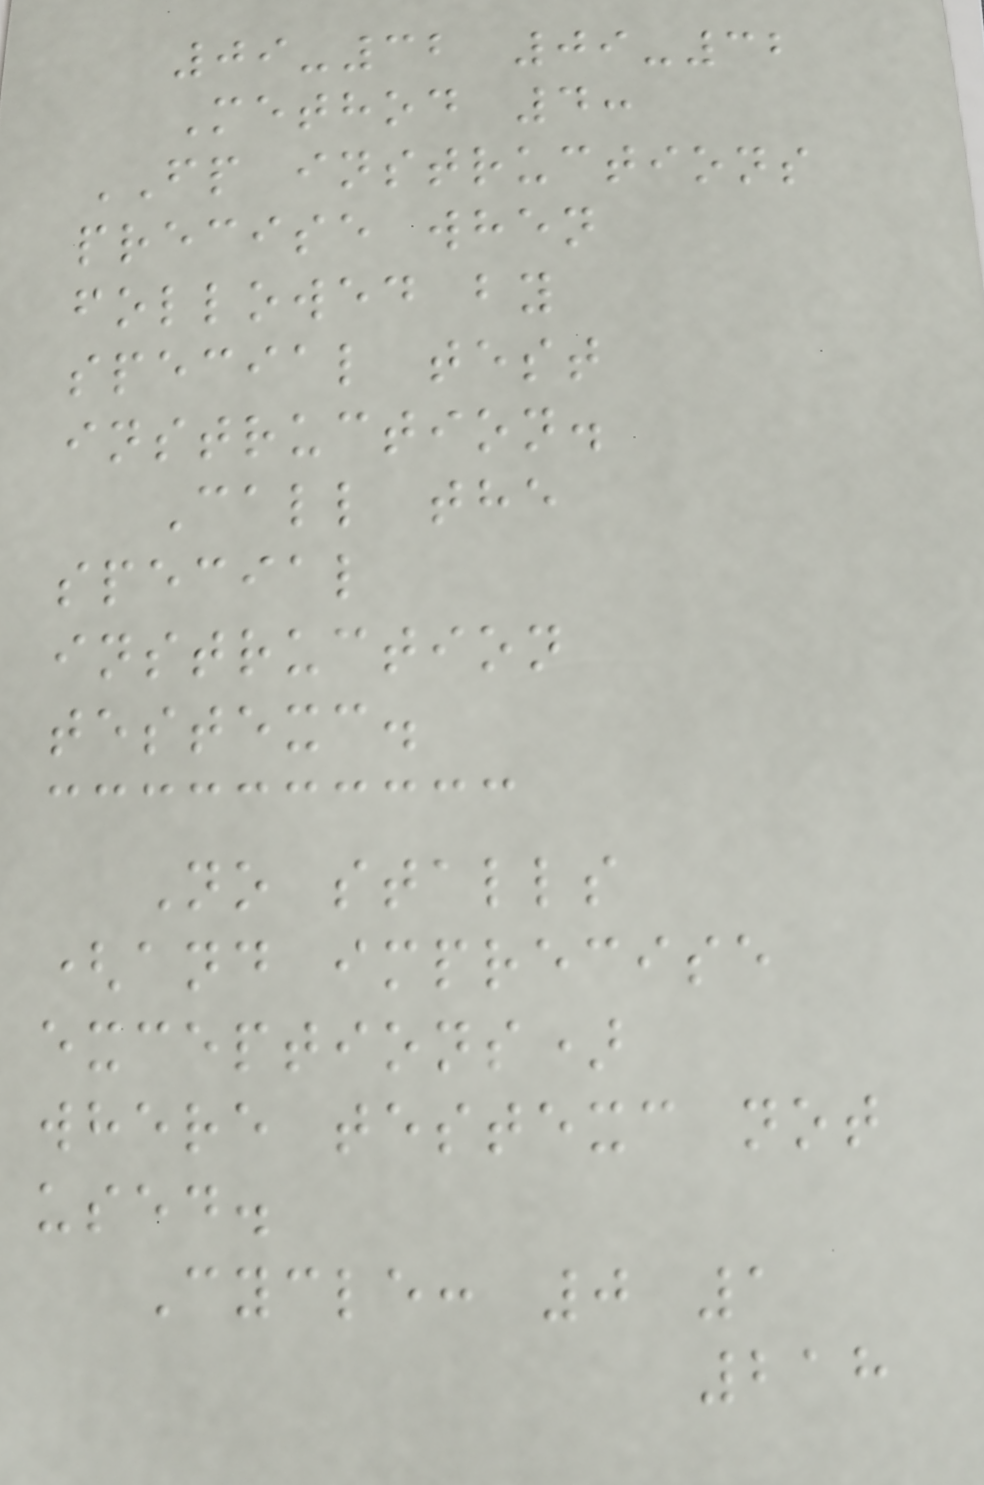09-32 09-32
Method 4:
FP instructions
precise when
followed by
special test
instruction.
Call the
special
instruction
testexc.
No stalls
(and imprecise
exceptions)
where testexc not
used.
Cycle: 0 1
218
